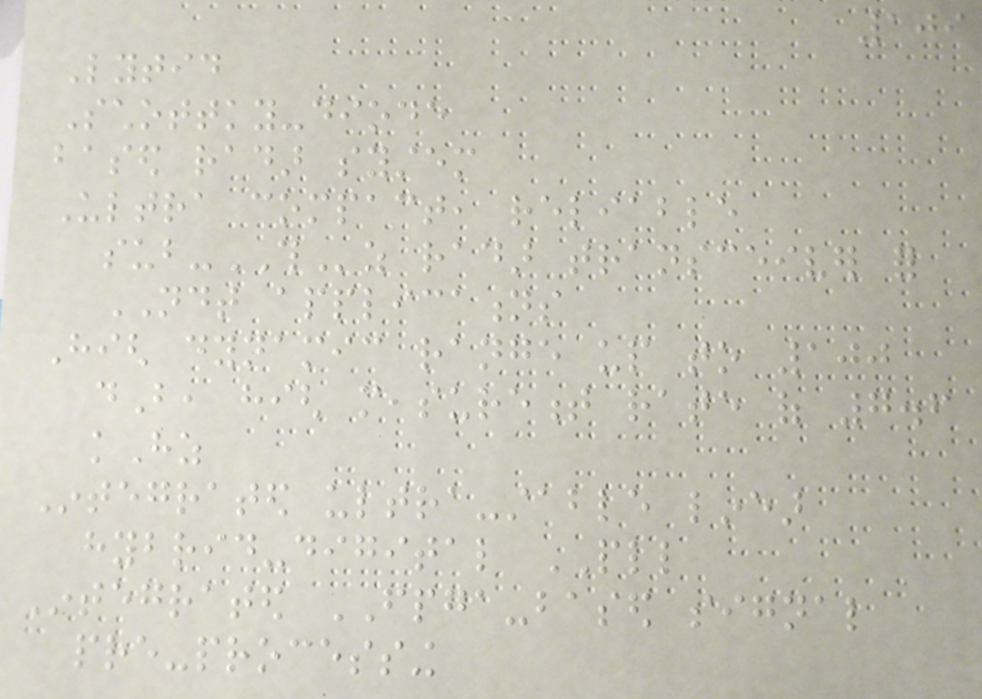109
Lytid
Schottky-diode
based radar system
Ultra compact, reliable
sub-THz radar transceiver for
NDT applications
High dynamic range up to 100
dB, high measurement rate of 7.6
kHz
Integrated ultra-stable linear
hybrid-digital PLL
Integrated FPGA-based signal
pre-processing
